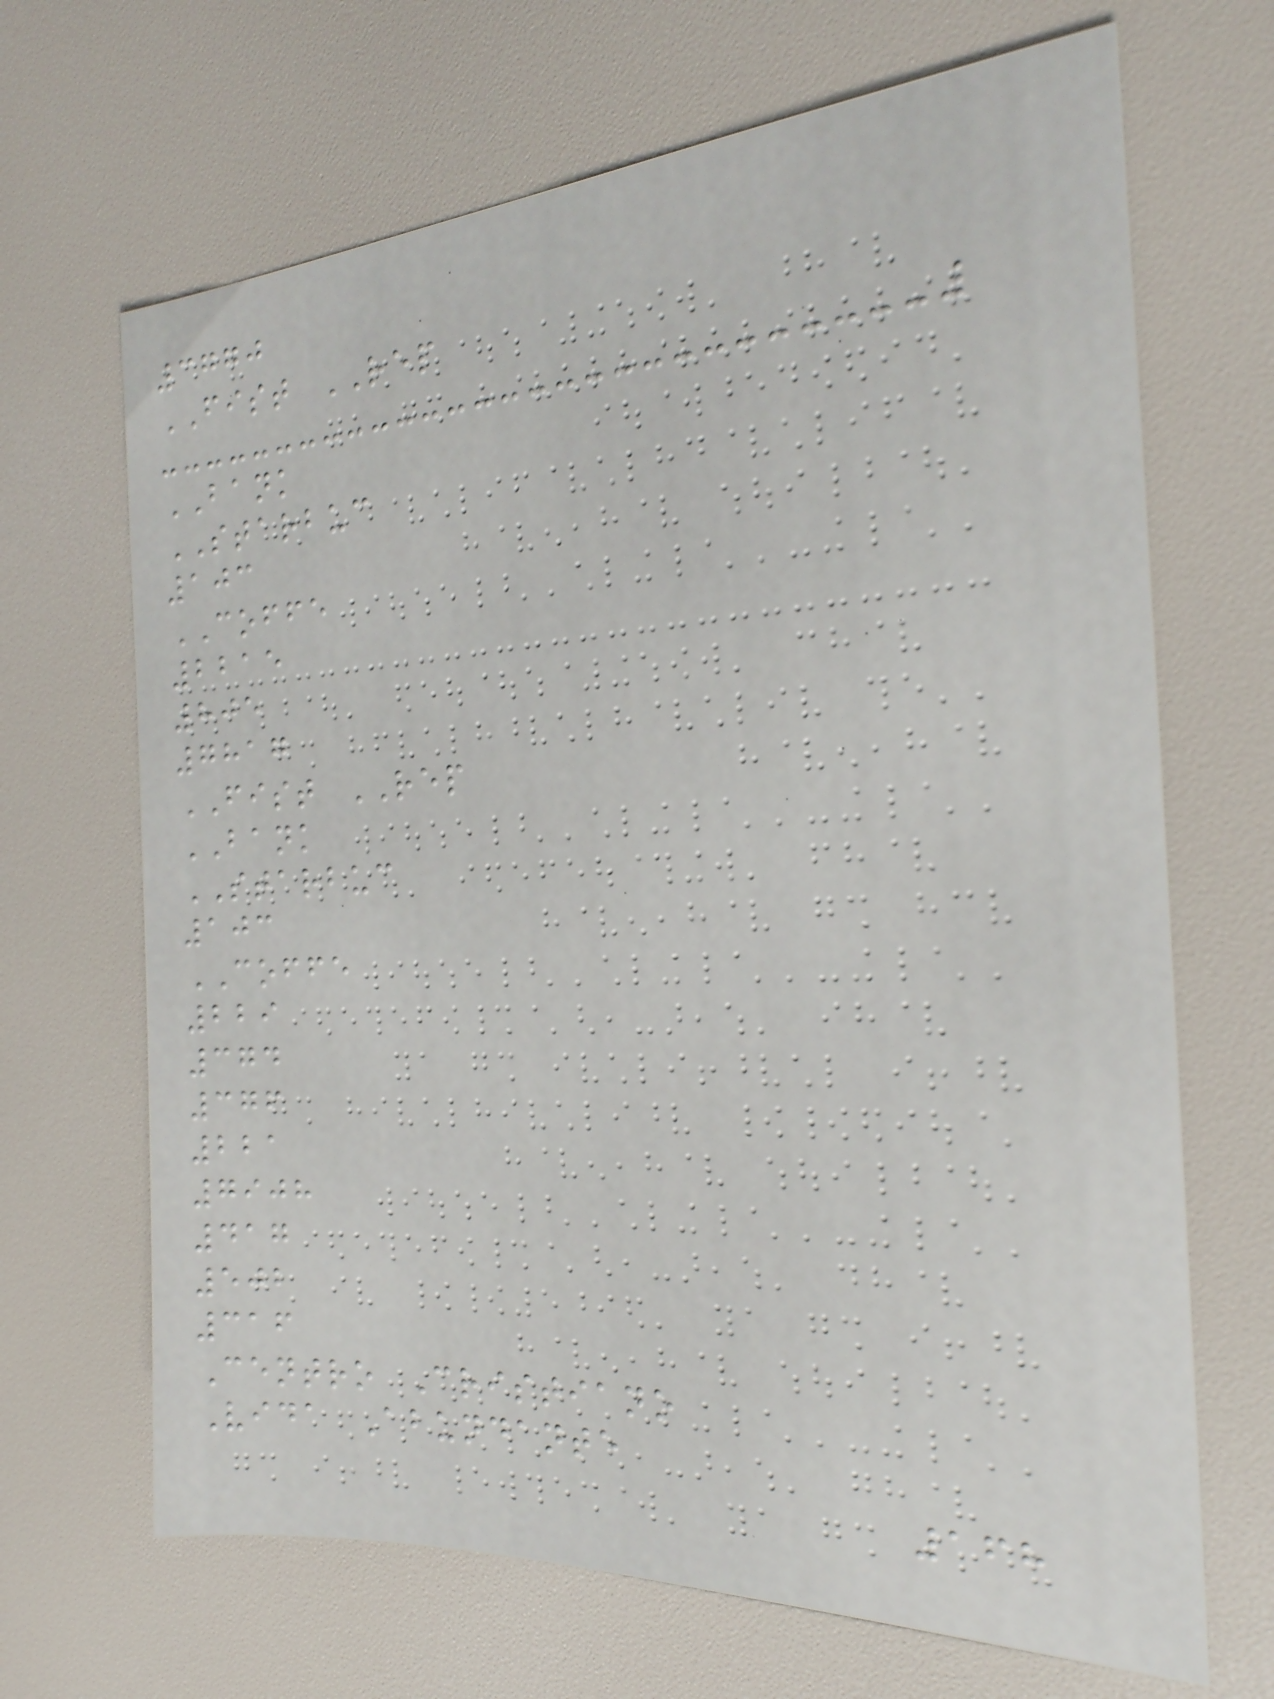3770
FIST REP
BANK
STARBUC
103
COFFE
2215
805
7817
FIST REP
BANK
STARBUC
103
COFFE
229
374
376
221
7908
417
502
316
Centro Cristiano
Vida Abundante
168
